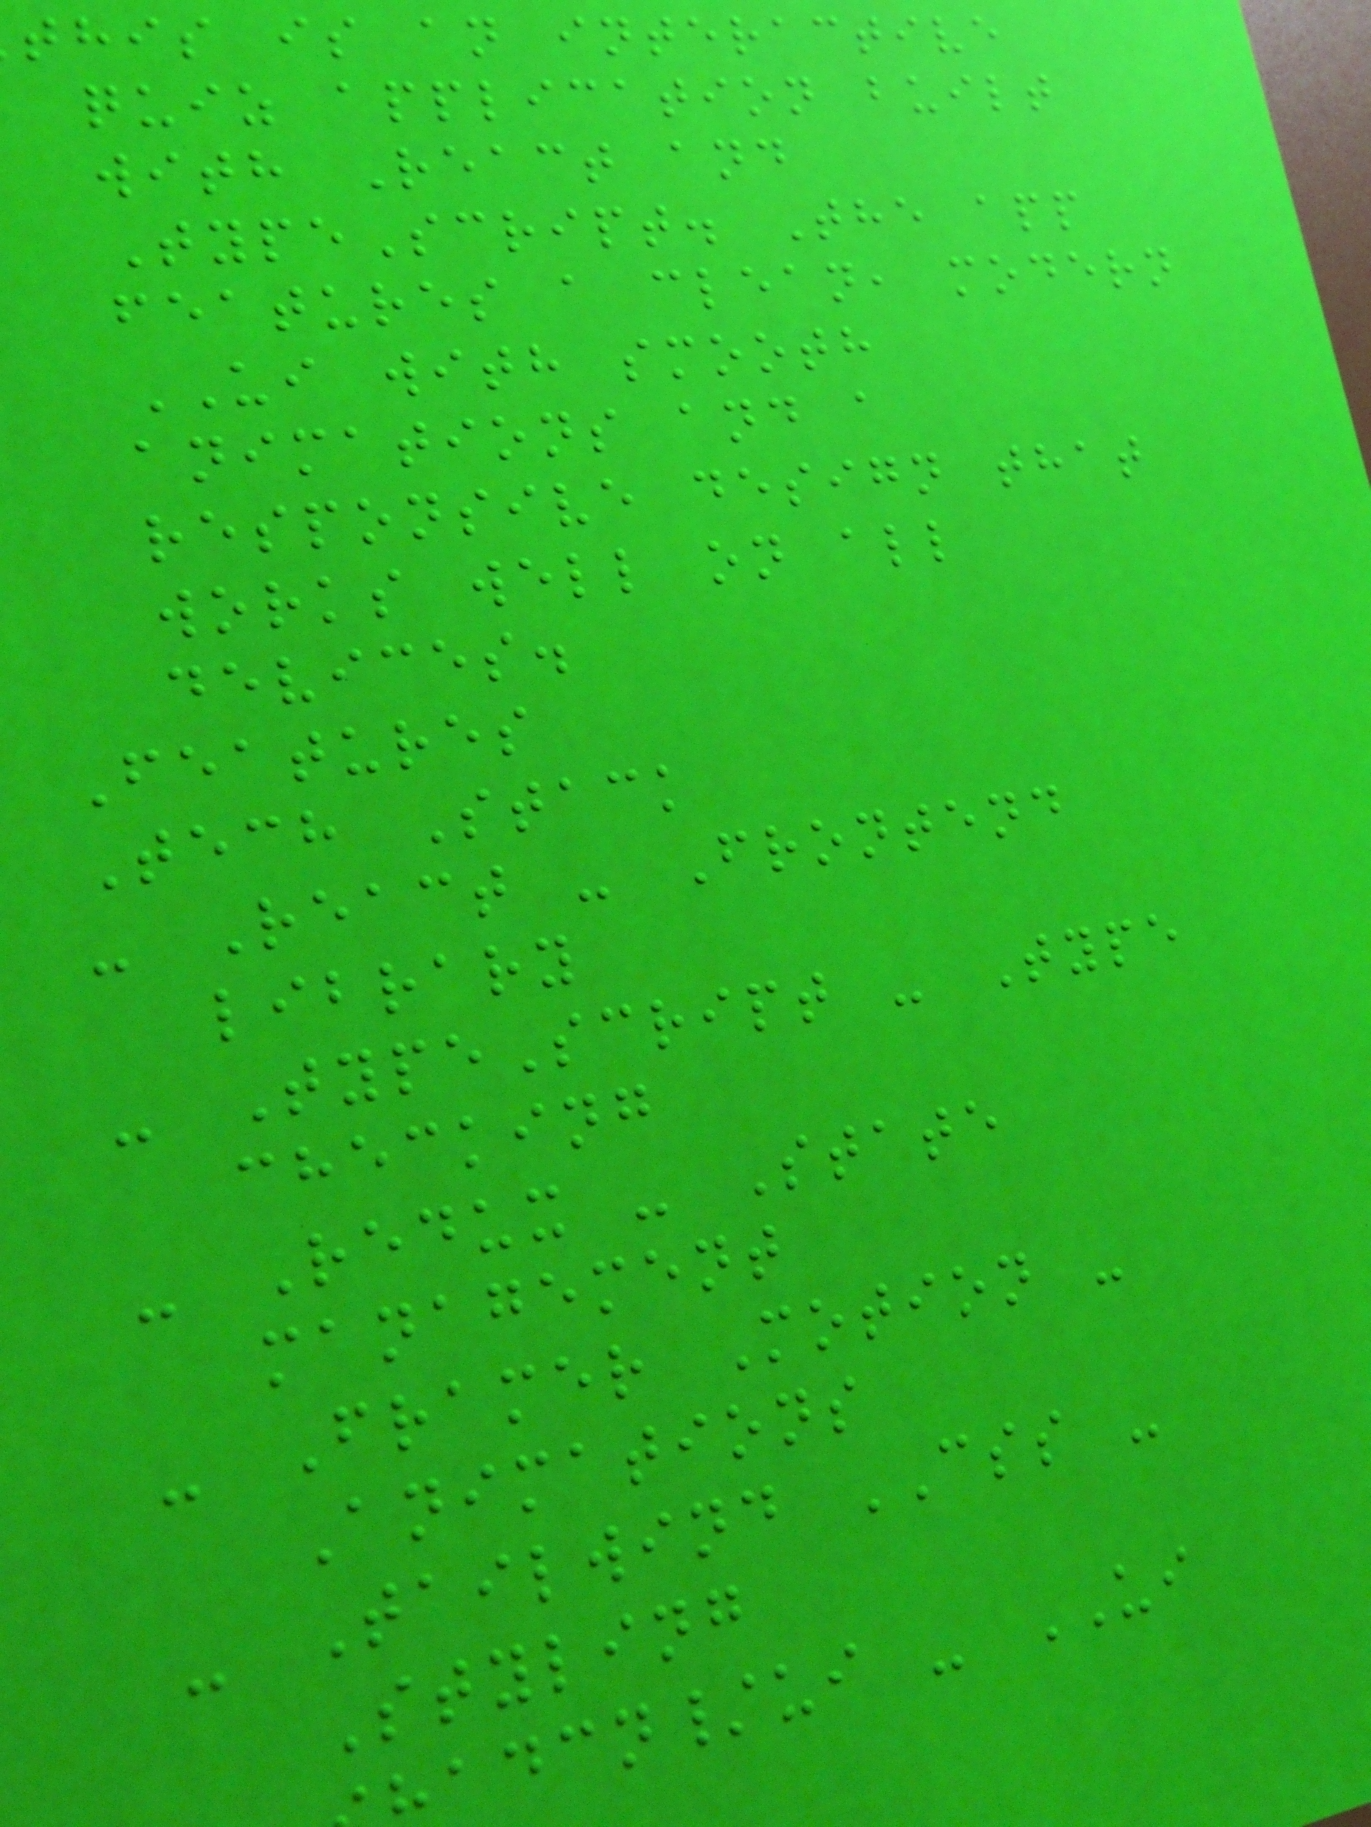this is an interactive
quiz application built
with React and
TypeScript. The app
features a clean, modern
UI with smooth
animations and a
responsive design that
works well on all
devices.
Features
Tech Stack
- React - Frontend
library
- TypeScript - Type
checking
- Redux - State
management
- Framer Motion -
Animations
- Tailwind CSS -
Styling
adcn/ui - UI
